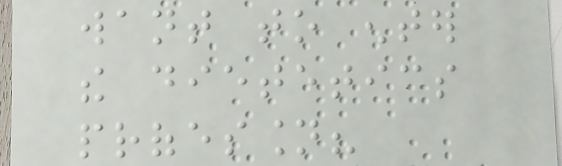want to enter
the dietetics
profession?
